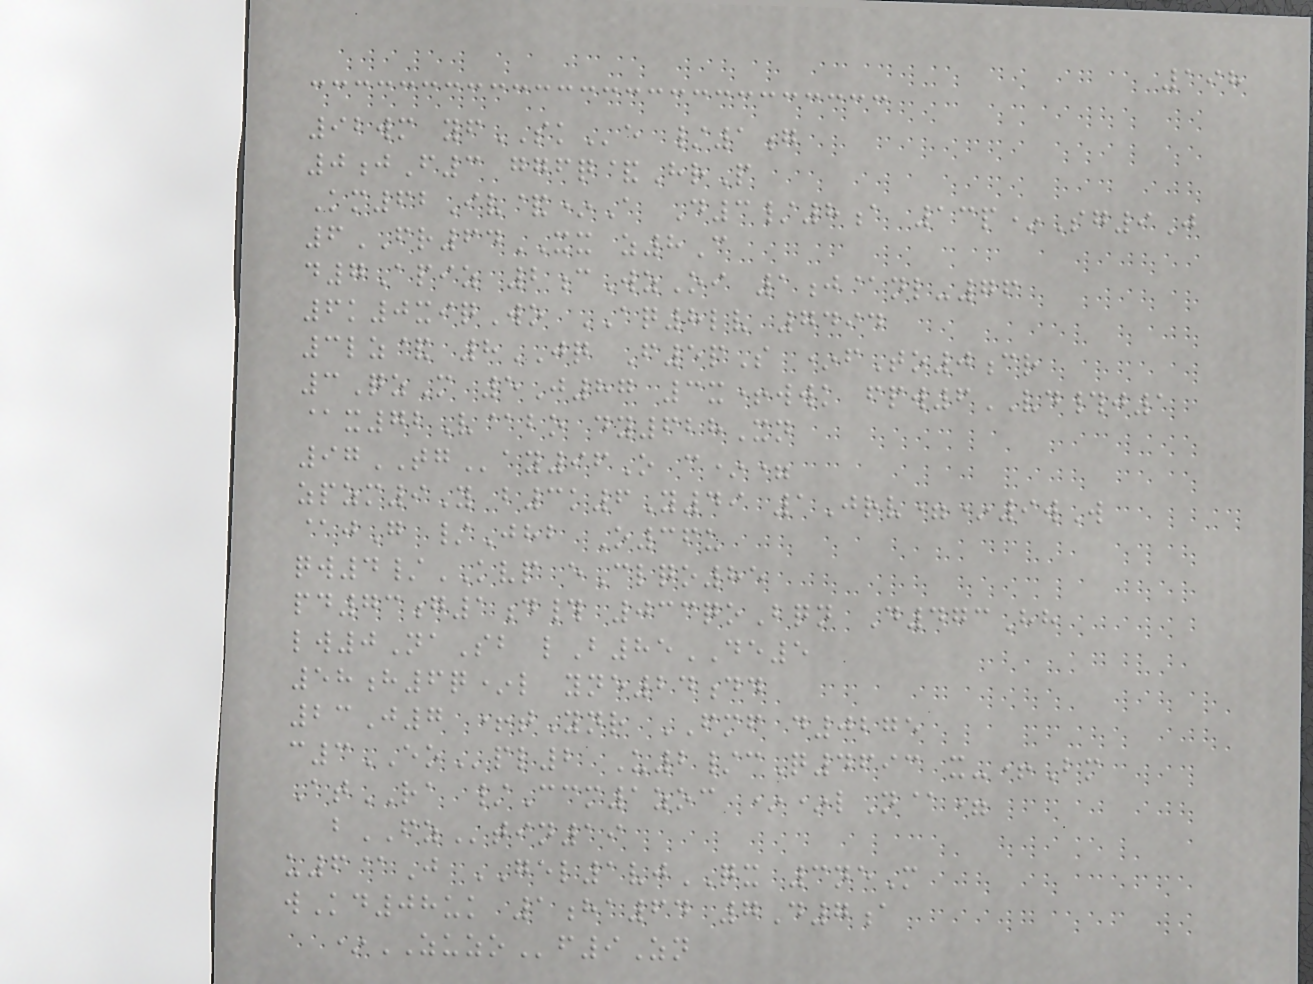198
92wm yfSKe /1g
0jF3 ggfq&HrP
Km62Iv&*A D3/8a 13p*Sg9J
6FR64XX z8C
d7Apiz 2cWzOi 1j@nl-76
6k0xiqWo AQ8lv 7494
3lz& 8JQ F5pS *fTo0cr
3QzM 5J87 3x+wwk fpw6VD#j1
@x72V@bo dy628Xn
97TGay96O c*=
zpzm9Y b3k6Y49 1Jrv=*9wW
@jG /Jhb O36u
qw4/KVP eClqo85
pd73g1d# 033qoBqn D473Hh
lw0NaSb lB85DE5
58h6q*l yne24dd
23J7 +tYnr FMF d0275
c3EOpl2 U2/cQ4693 x-+Bm
AtRA /Ccm1zoc **lN@=
bFZtin19
u6@J GEL1vjQX 3neM
wKd08uk 1ha64 7D7a
*ZUZOf9Zn
